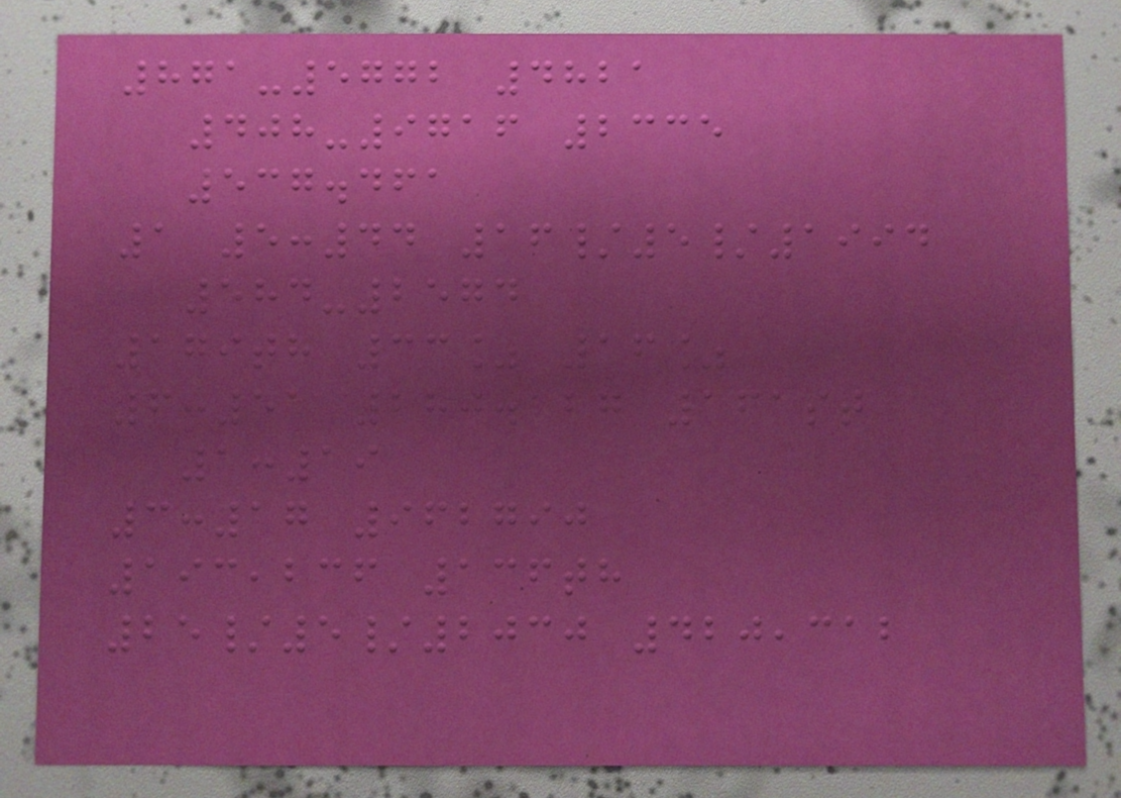871-5772 4821
408-9716 2335
537.461
1 5:44 16/5/1994
584-2574
179th 33% 16%
6:51 280.127 161st
1:19
3:17 962790
193,236 136th
25/5/2030 420,312
